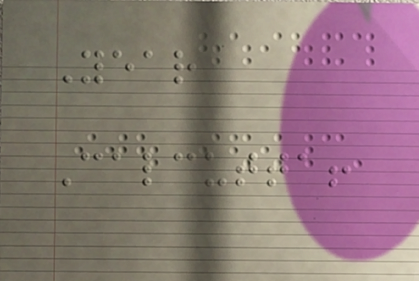Year
Calcutta!
